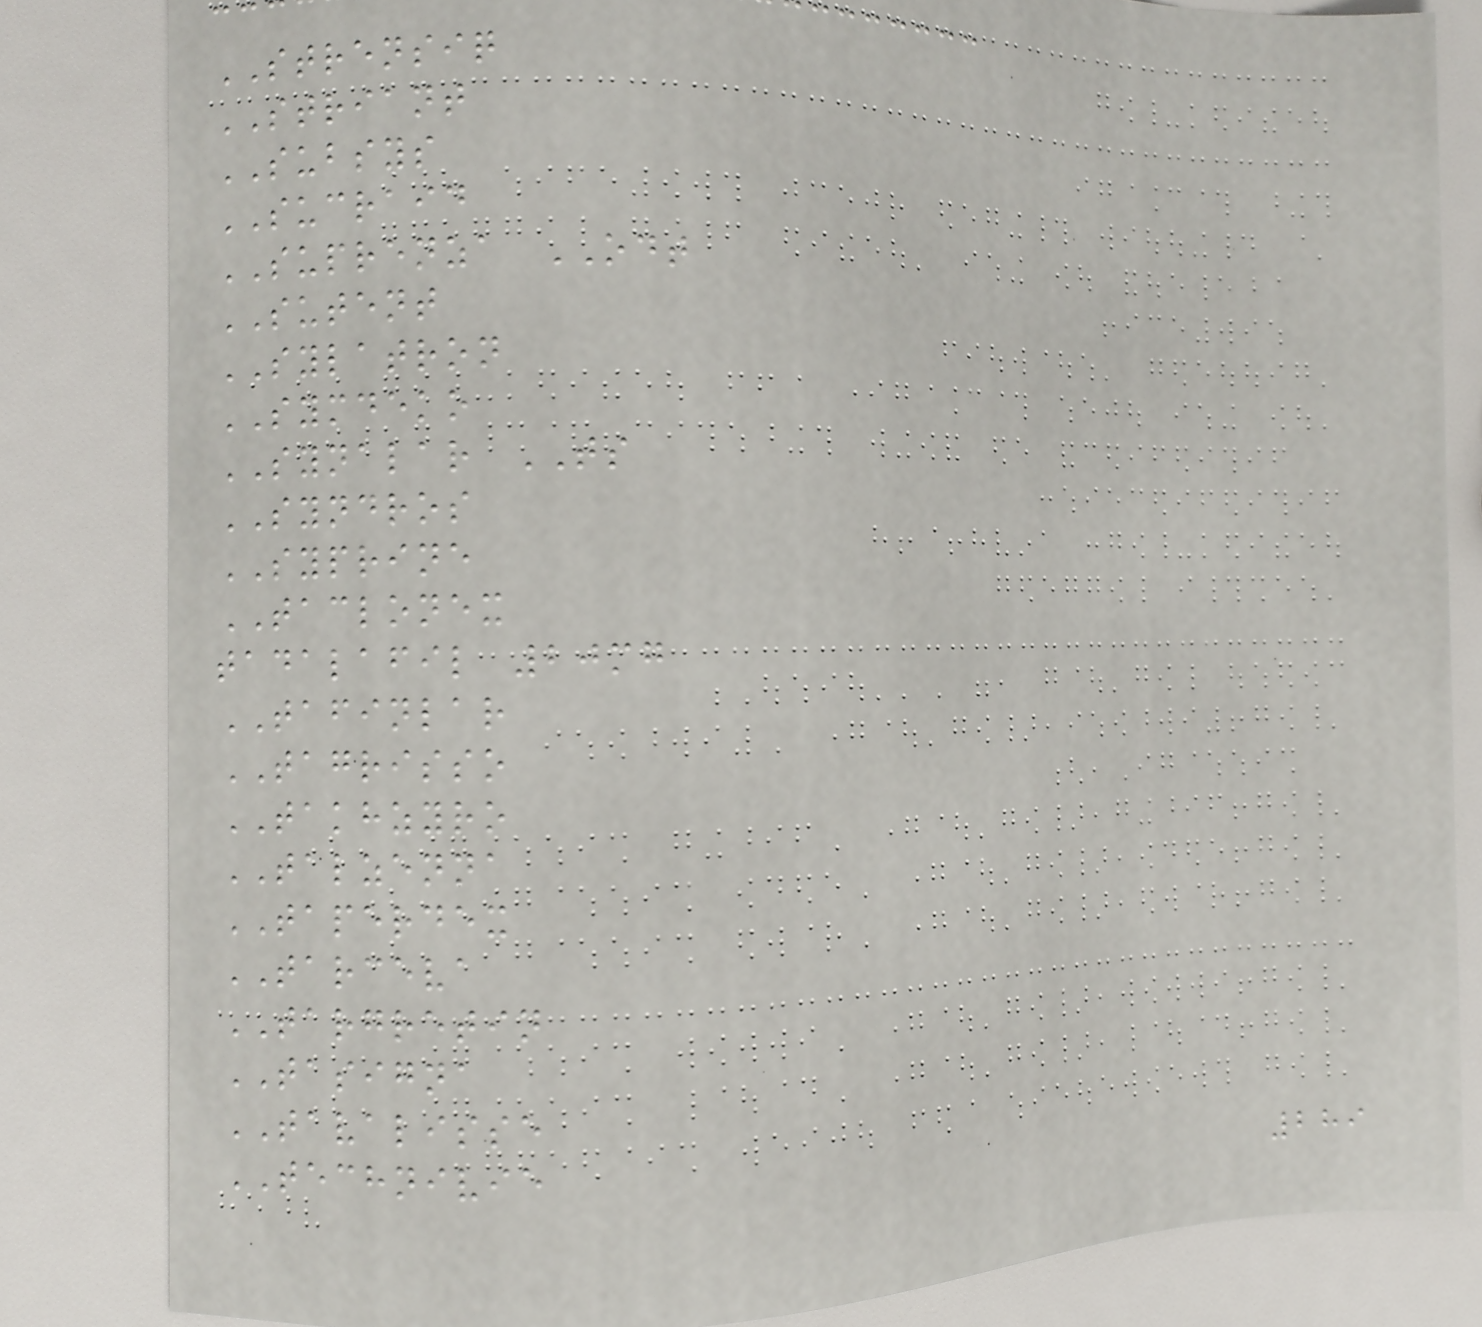STRENSIQ
STRIANT
SUBSYS
SUCRAID
SUPRENZA ODT
SUTENT
SYLATRON
SYMDEKO
SYNALAR TS
SYNDROS
SYPRINE
TACLONEX
tadalafil 20mg
TAFINLAR
TAGRISSO
TAKHZYRO
TALZENNA
TAPERDEX
TARCEVA
TARGRETIN
TASIGNA
TAVALISSE
TECHNIVIE
289
